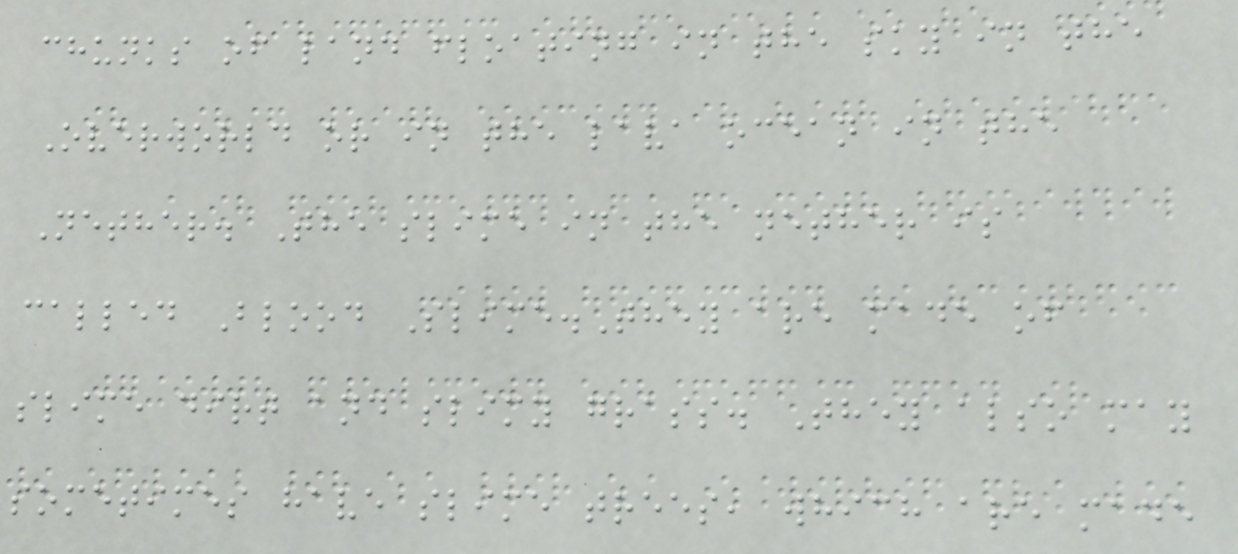chunks of land floating in the sky in the
Overworld or in the lava ocean in the
Nether. The slime in the nether is
called Blood Slime.They are made of
slime dirt and slimy grass. They also may
sometimes have slime trees, which are made
